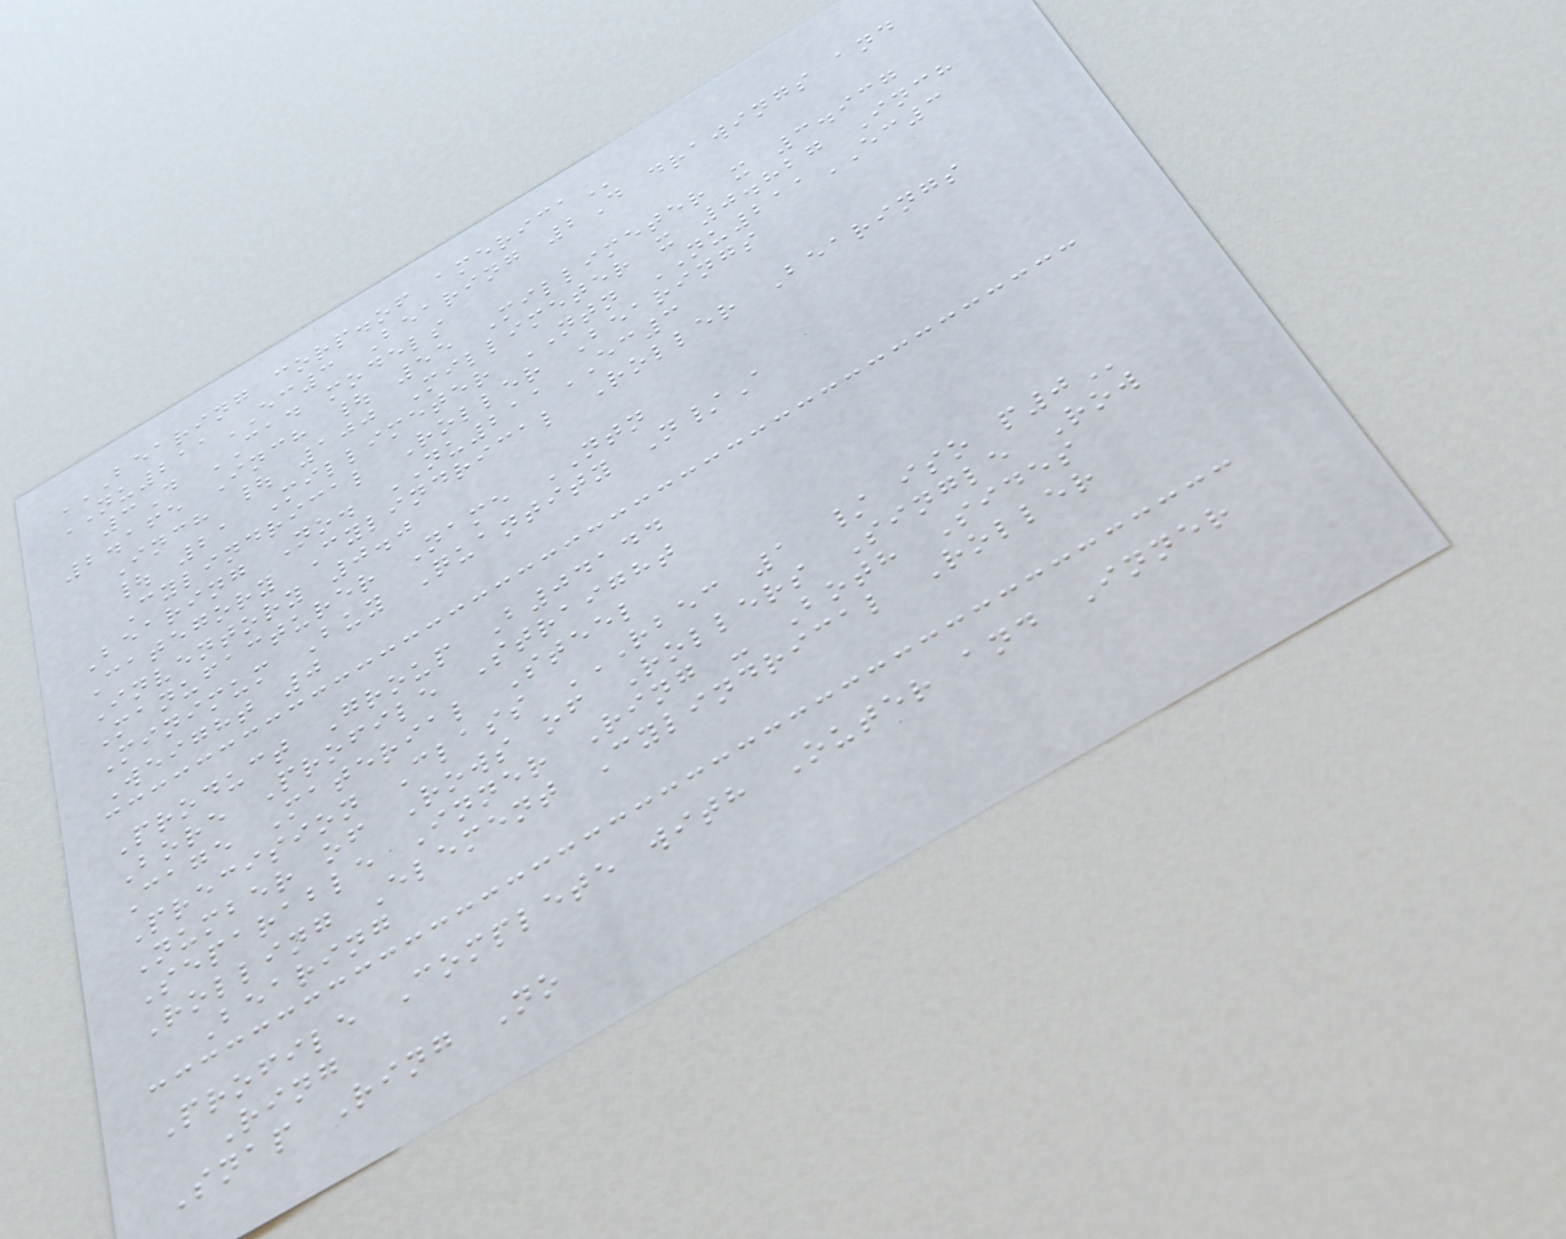BEARING CORP.OF AMERICA
NU211EC3 Bearing 2D drawings and
3D CAD models
2.165 Inch | 55 Millimeter x 3.937
Inch | 100 Millimeter x 0.827 Inch
| 21 Millimeter NTN NU211EC3
Cylindrical Roller Bearings
Bearing No. NU211EC3
Category Cylindrical Roller Bearings
Inventory 0.0
Manufacturer Name NTN
Minimum Buy Quantity N/A
Weight 0
Product Group B04144
Bore Profile Straight
Cage Material Steel
Precision Class RBEC 1 / ISO P0
Number of Rows of Rollers Single Row
Separable Inner Ring - Both Sides
Rolling Element Cylindrical Roller
Bearing
Profile Complete with Outer and Inner
Ring
Snap Ring No
